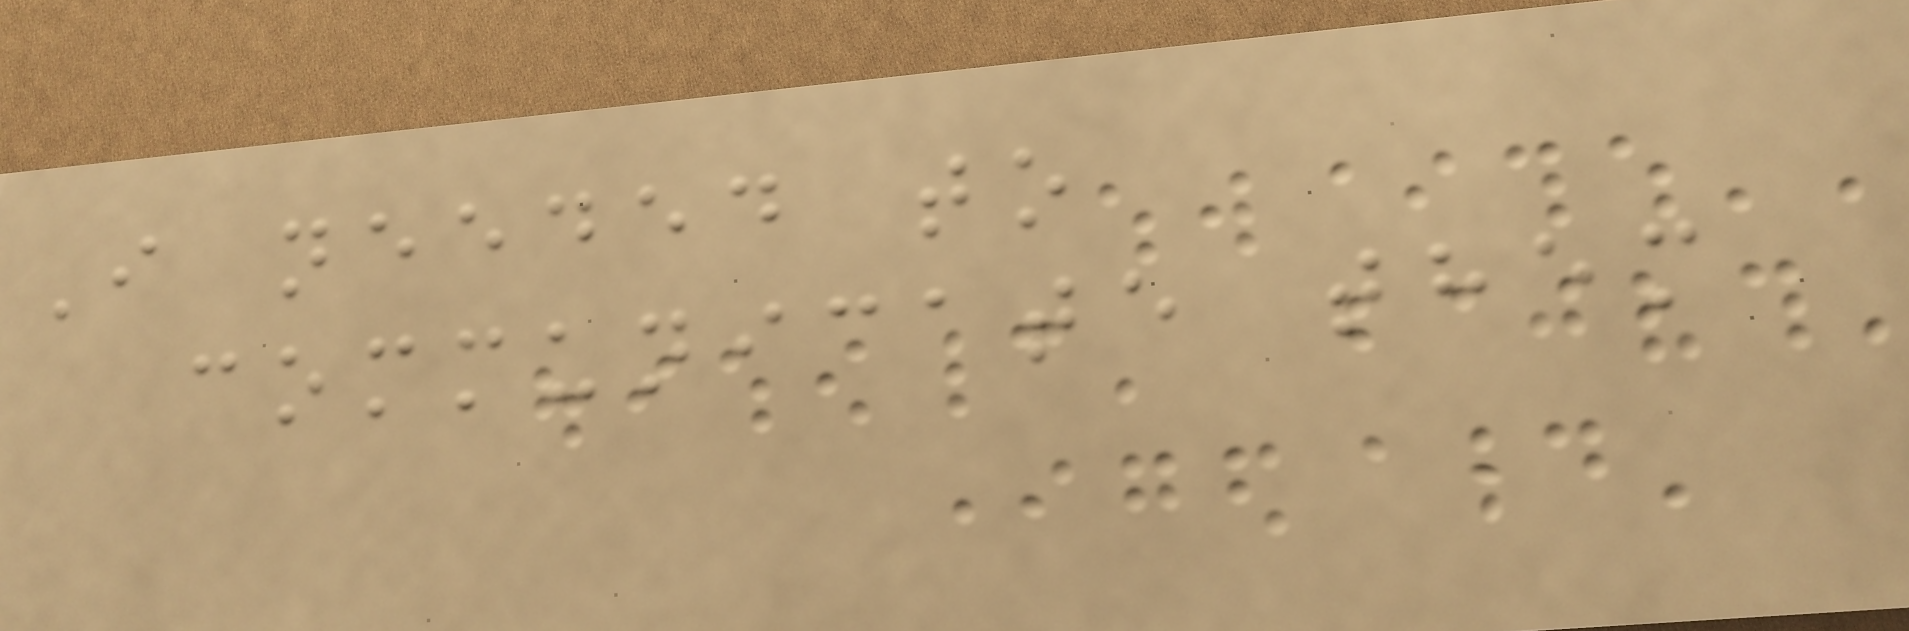I needed to
communicate them
